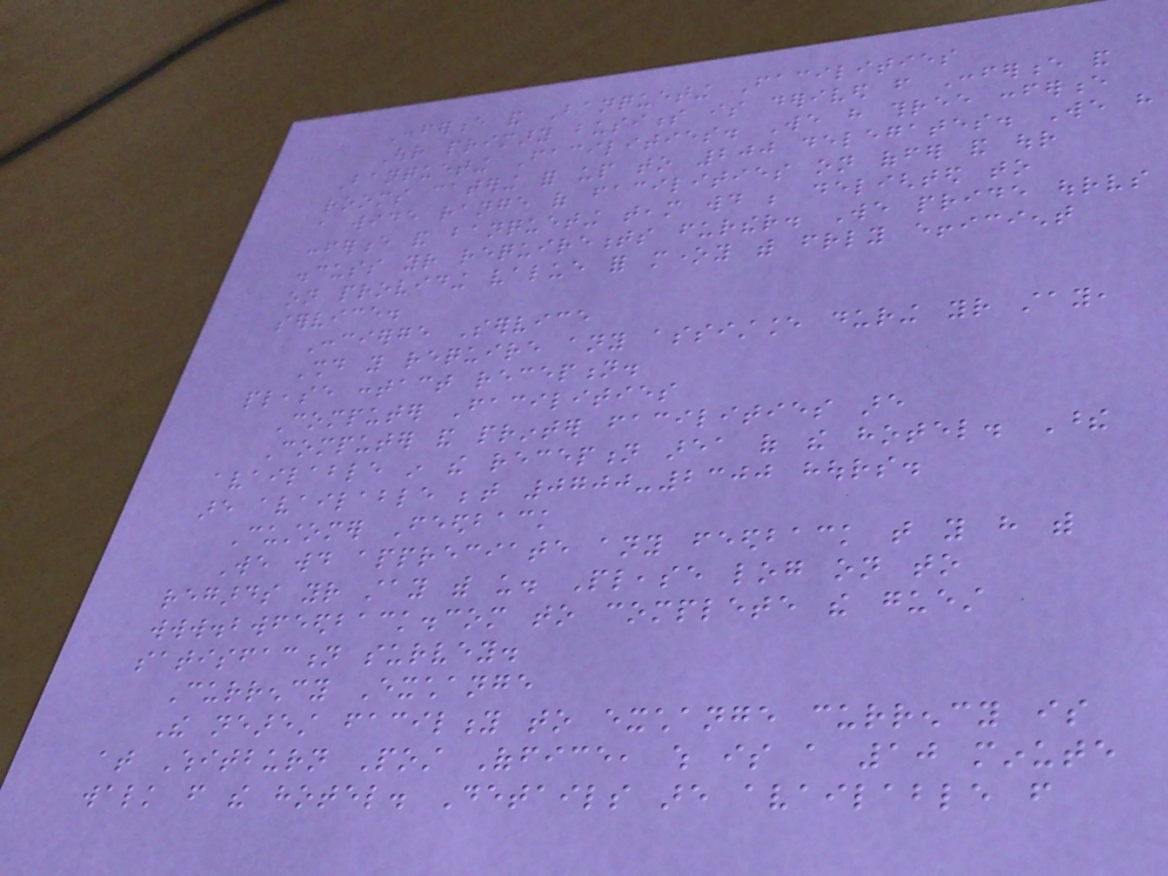Conference and Banqueting Facilities
Our primary business is derived from Conference and
Banqueting Facilities. We have three conference
rooms catering for up to 200 delegates. We have
a wide range of facilities on offer and our
conference and banqueting team would be delighted to
discuss your requirements further. We pride ourselves
on providing value for money with friendly efficient
service.
Concierge Service
Should you require any assistance during your stay,
please contact reception.
Computer Facilities
Computer and printer facilities are
available in the reception area of the hotel. These
are available between 0700-2300 hours.
Customer Feedback
We would appreciate any feedback that you have with
regards your stay with us. Please log on to
www.bwfeedback.com to complete the guest
satisfaction survey.
Currency Exchange
The nearest facility to exchange currency is
at Whitburn Post Office, which is a 10 minute
walk from the hotel. Details are available from
